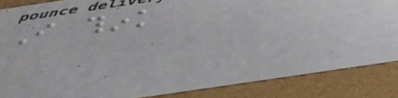I think
